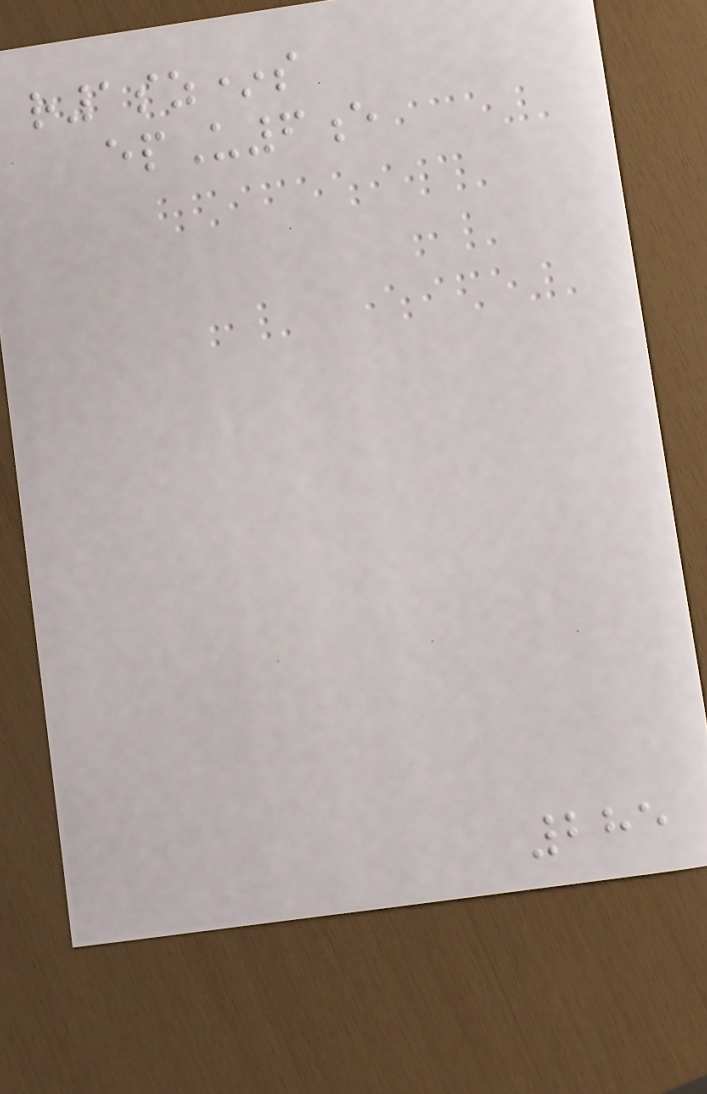r1sz*s
epU6e
285
